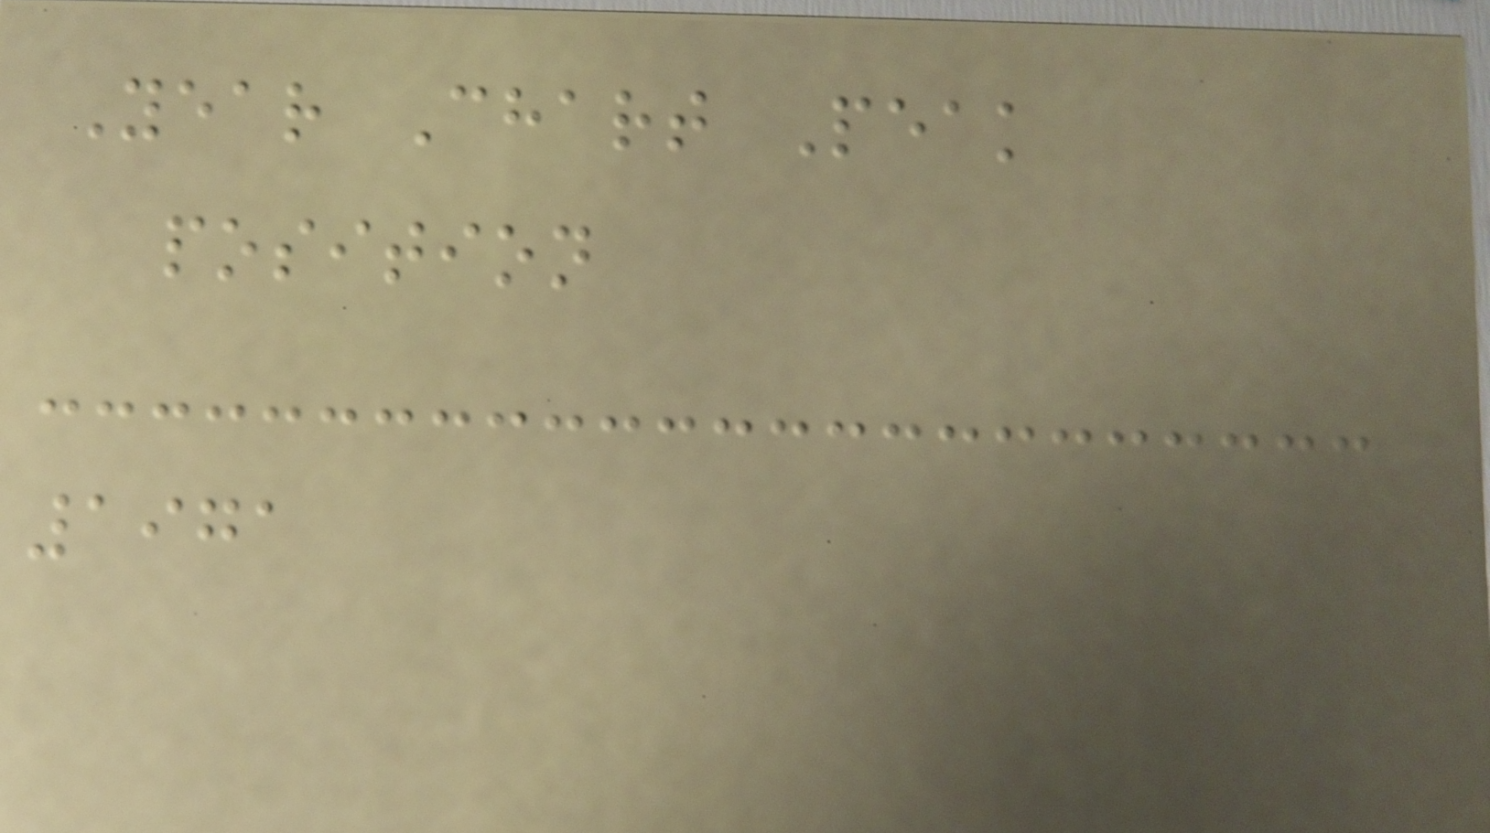Year Chart Peak
position
1971
